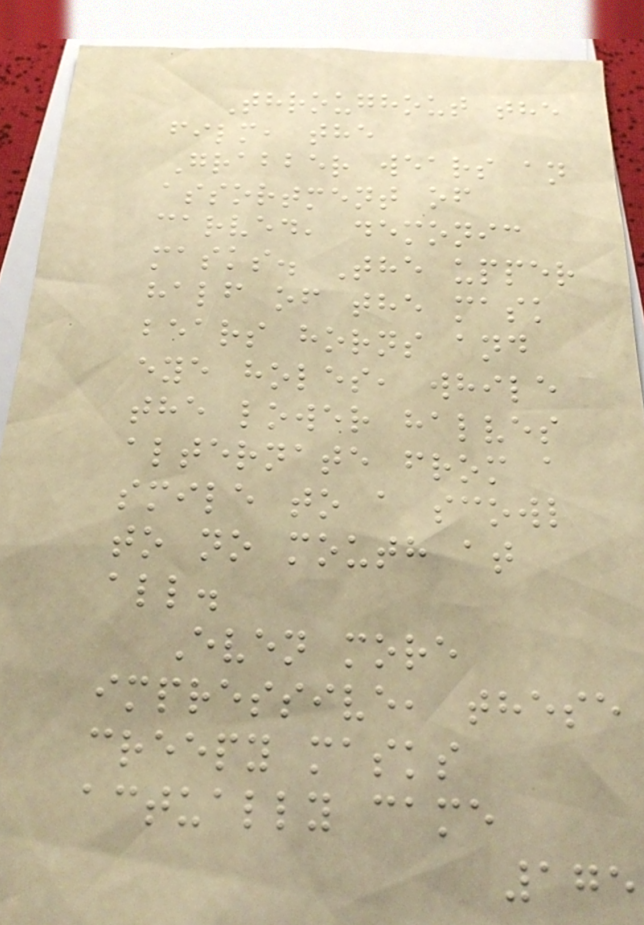Throughout the
film, the
Grabber wears an
assortment of
carved, demonic
masks. The upper
half of the mask
bears horns and
eye holes, while
the lower halves
alternate from a
smile to a scowl
to no mouth at
all.
Even more
impressive, these
creepy masks
actually came
175
